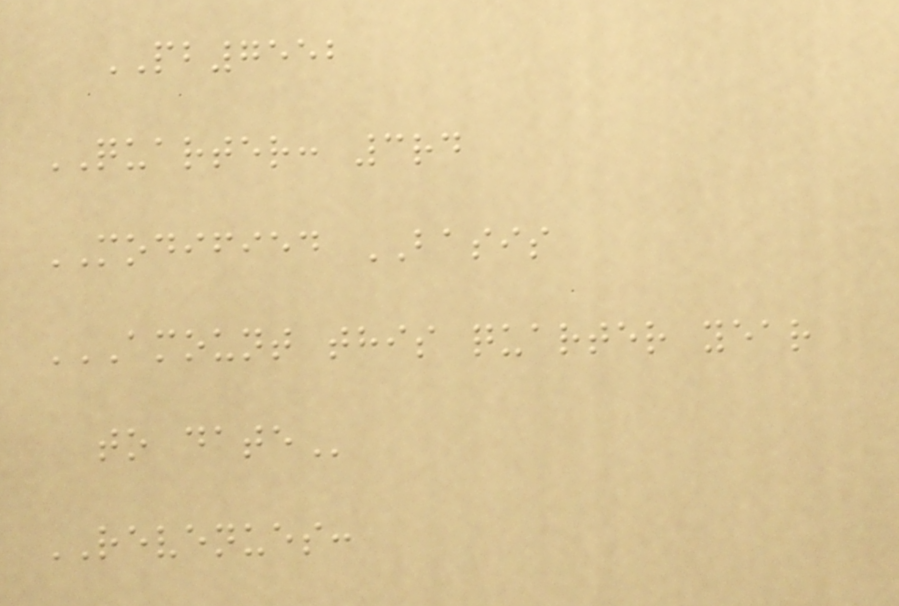PB7552
QUARTER: 3rd
MODIFIED BASIS
AMOUNT THIS QUARTER YEAR
TO DATE
REVENUES:
